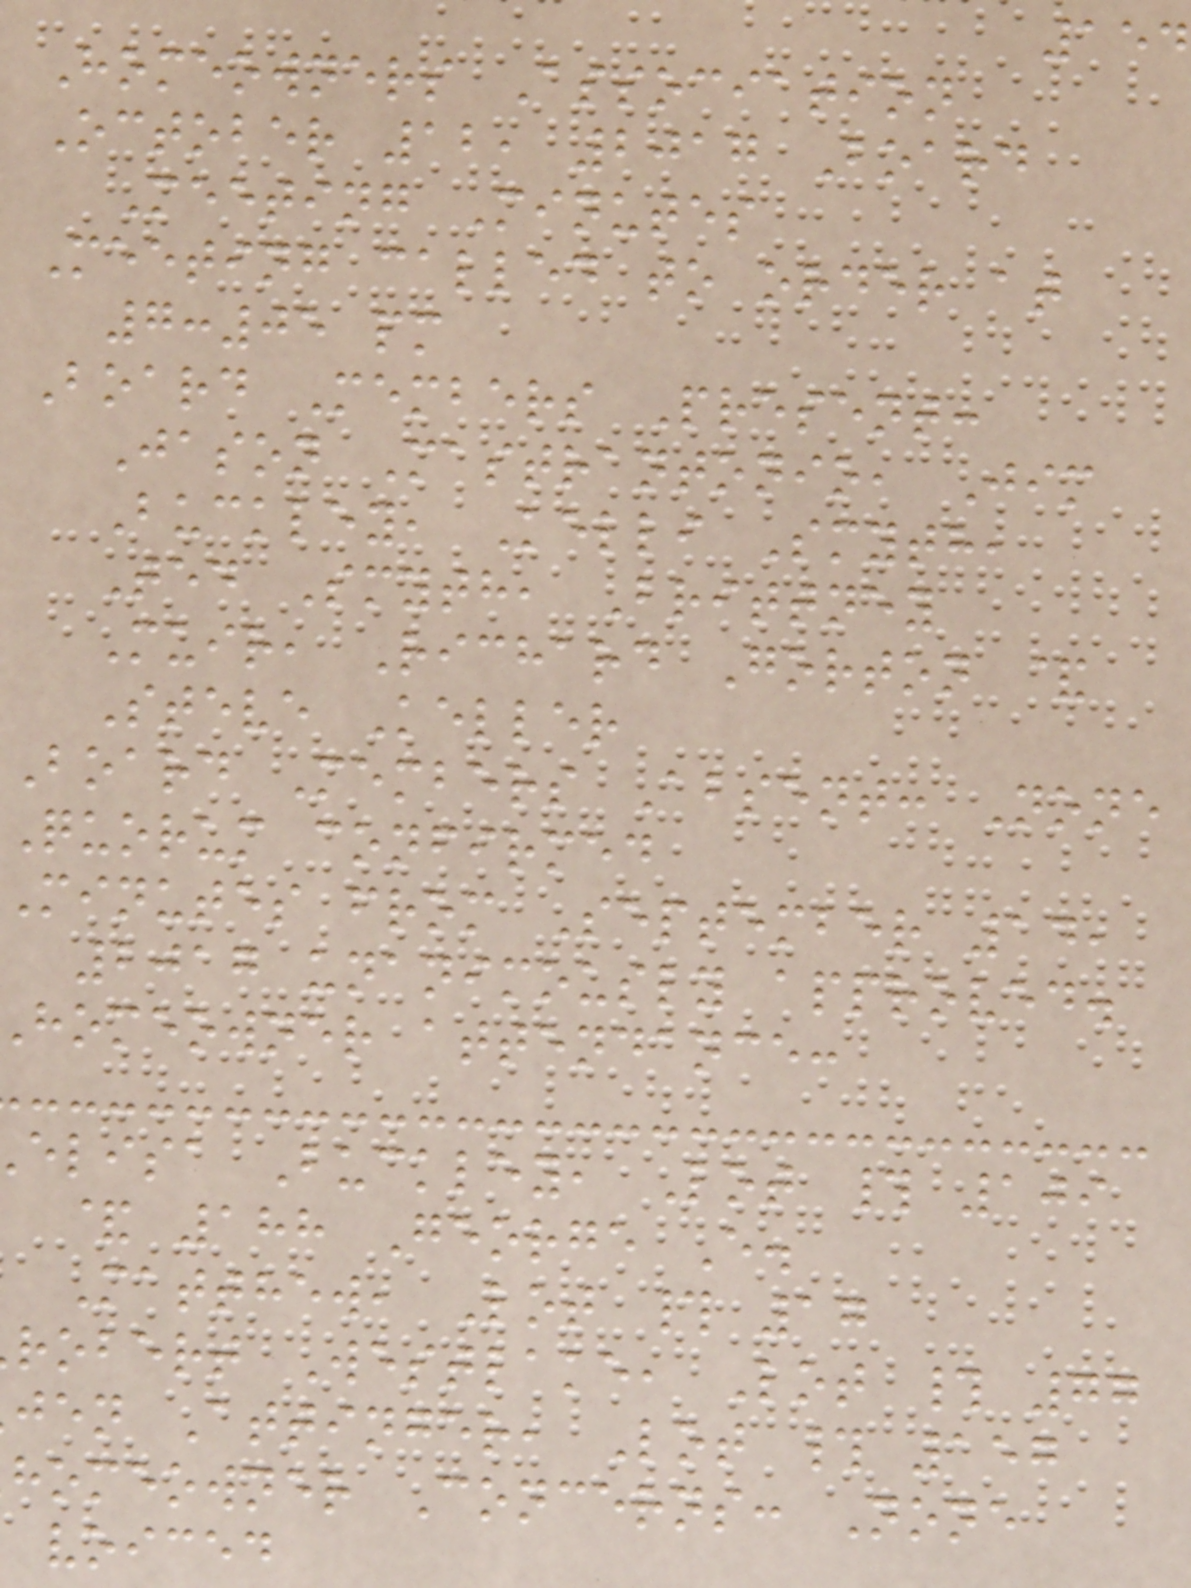154
Homeowners Association
October 12, 2017 Board
Meeting Minutes
Meeting called to order at
7:05 pm
Board Members Present:
Jason Mastrantonio, Jim
Buckley, Kelli Smyth,
Ted Smyth, Brittney
Muir, Richard Gorton &
Steve Keller
Board Members Absent: None
Quorum confirmed
Minutes from September 14,
2017 unanimously approved.
homeowner attendance:
elisa Buckley, Lot # 109
& 188 George E.
Matthew, Lot # 17
robert Westlake, Lot # 77
jen Attinger, Lot # 157
homeowner Concerns: None
voiced
